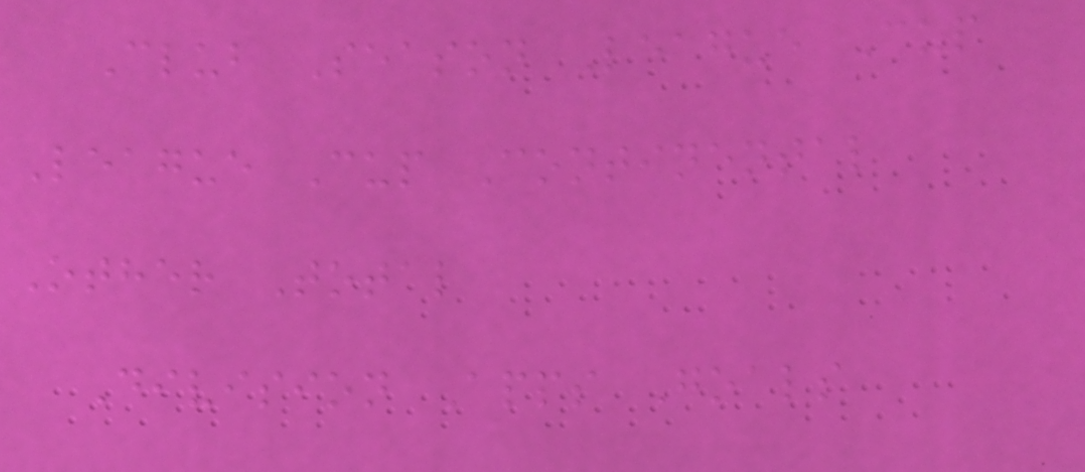Club Season League Cup
League Cup Continental
Other Total
Division Apps Goals
